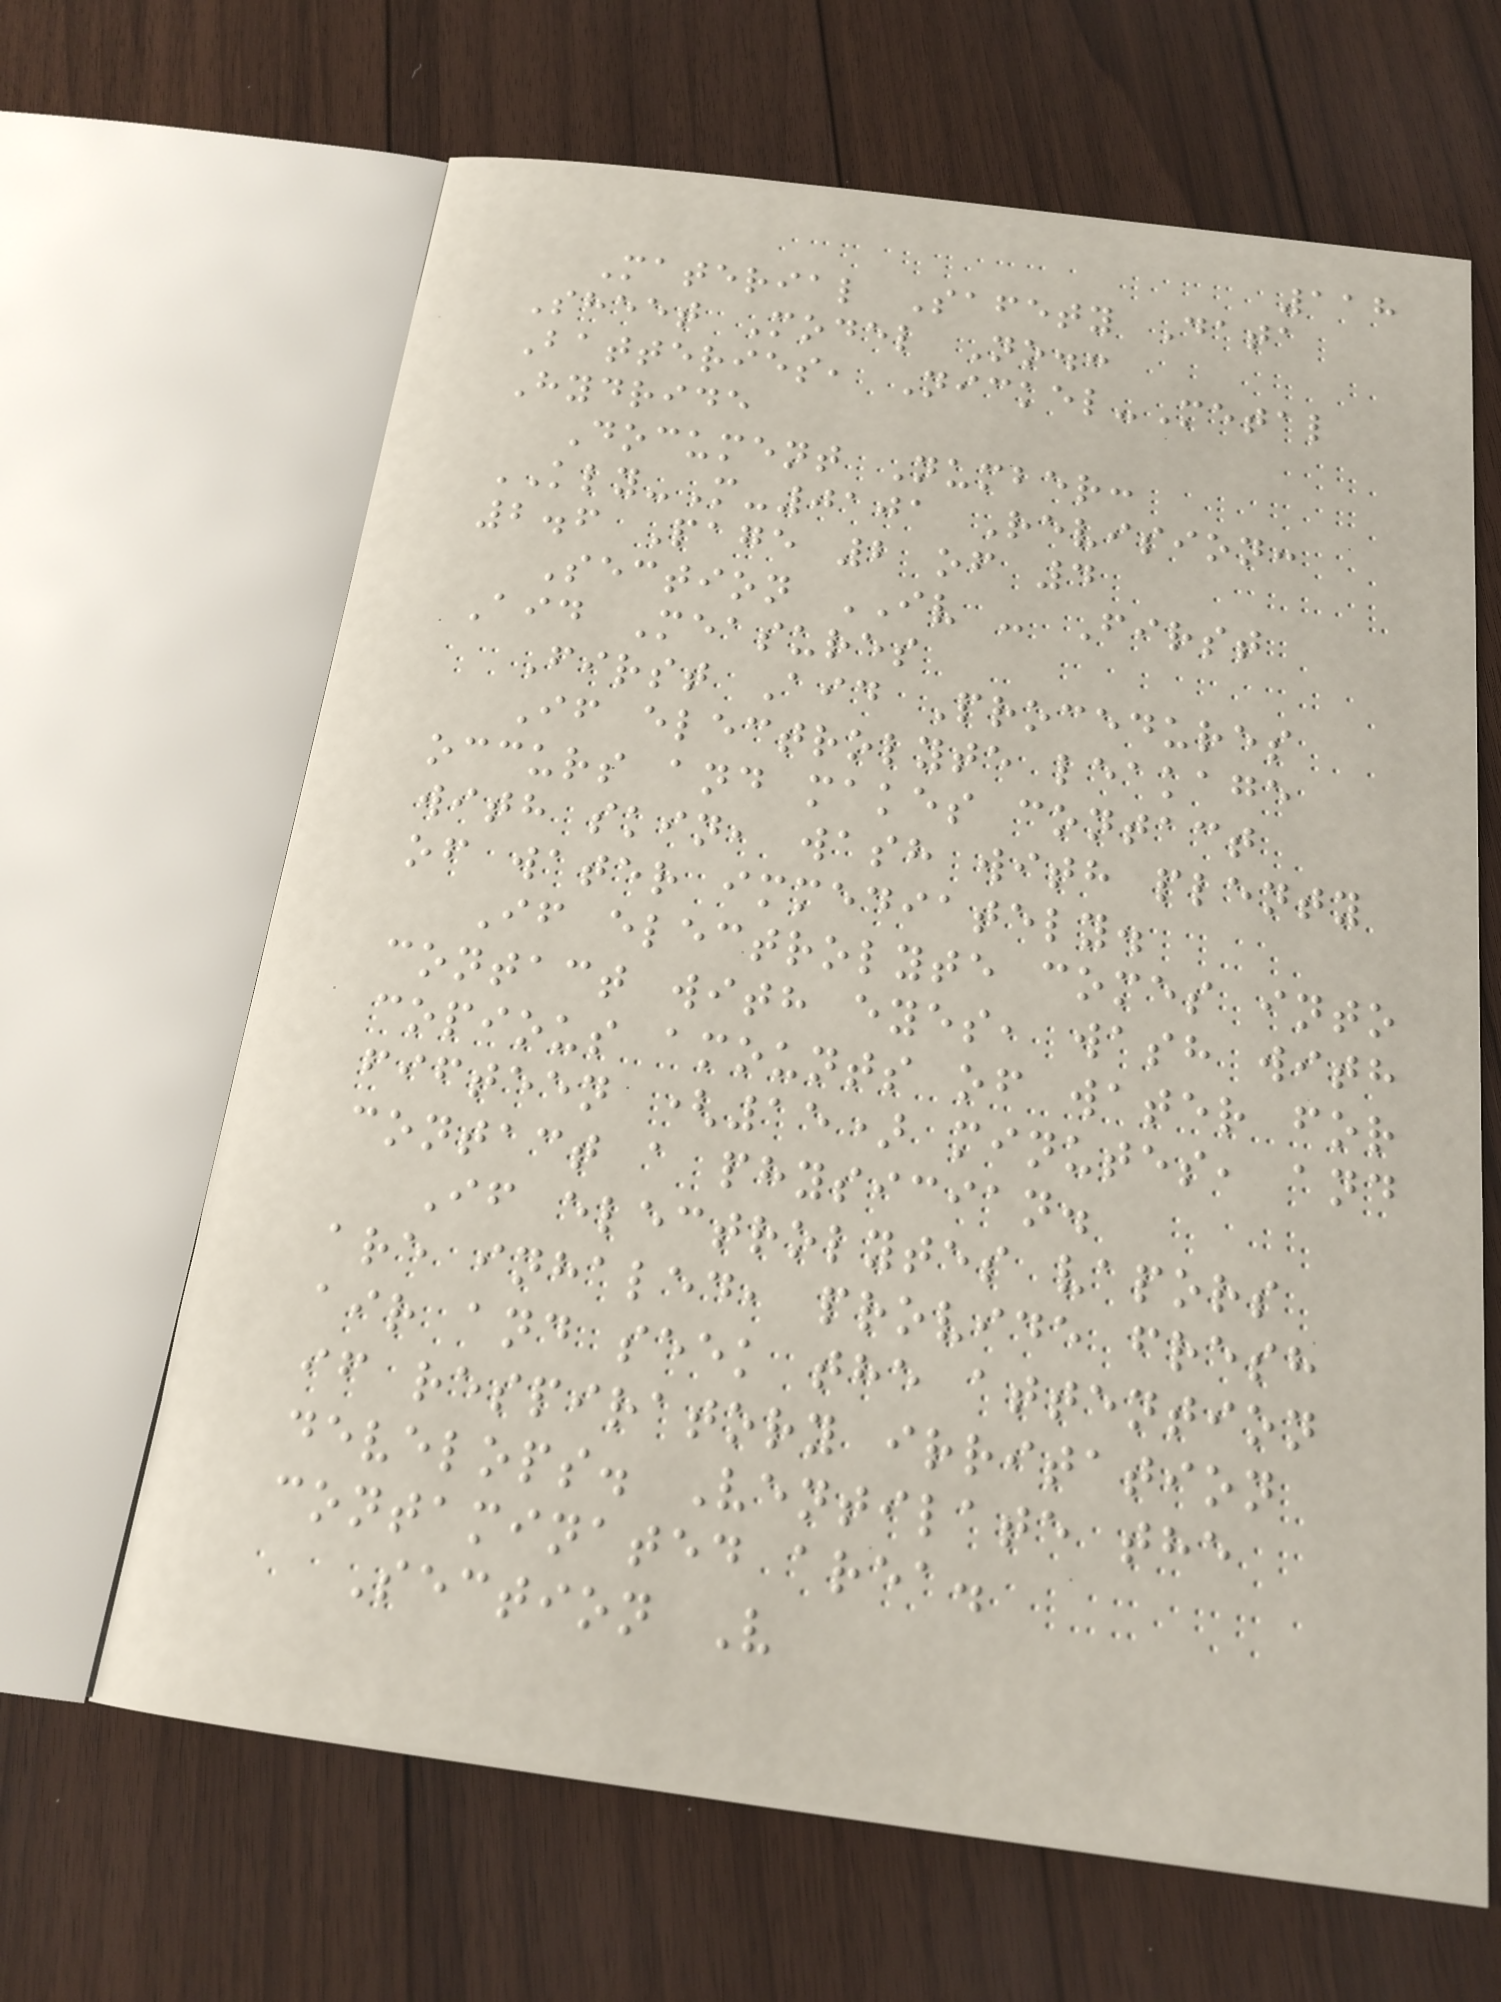118
Material Safety Data
Sheet Model No.:
Batteries, Nickel-Metal
Hydride
Document Number:
KLY-M-0101 Revision:
2.6 Page 2 of 4
Section IV - First
Aid Measures
First Aid Procedures
If electrolyte leakage
occurs and makes contact
with skin, wash with plenty
of water immediately.
If electrolyte comes into
contact with eyes, wash with
copious amounts of water for
fifteen (15) minutes, and
contact a physician.
If electrolytes vapors
are inhaled, provide fresh
air and seek the attention
if respiratory irritation
develops. Ventilate the
contaminated area.
Section V
